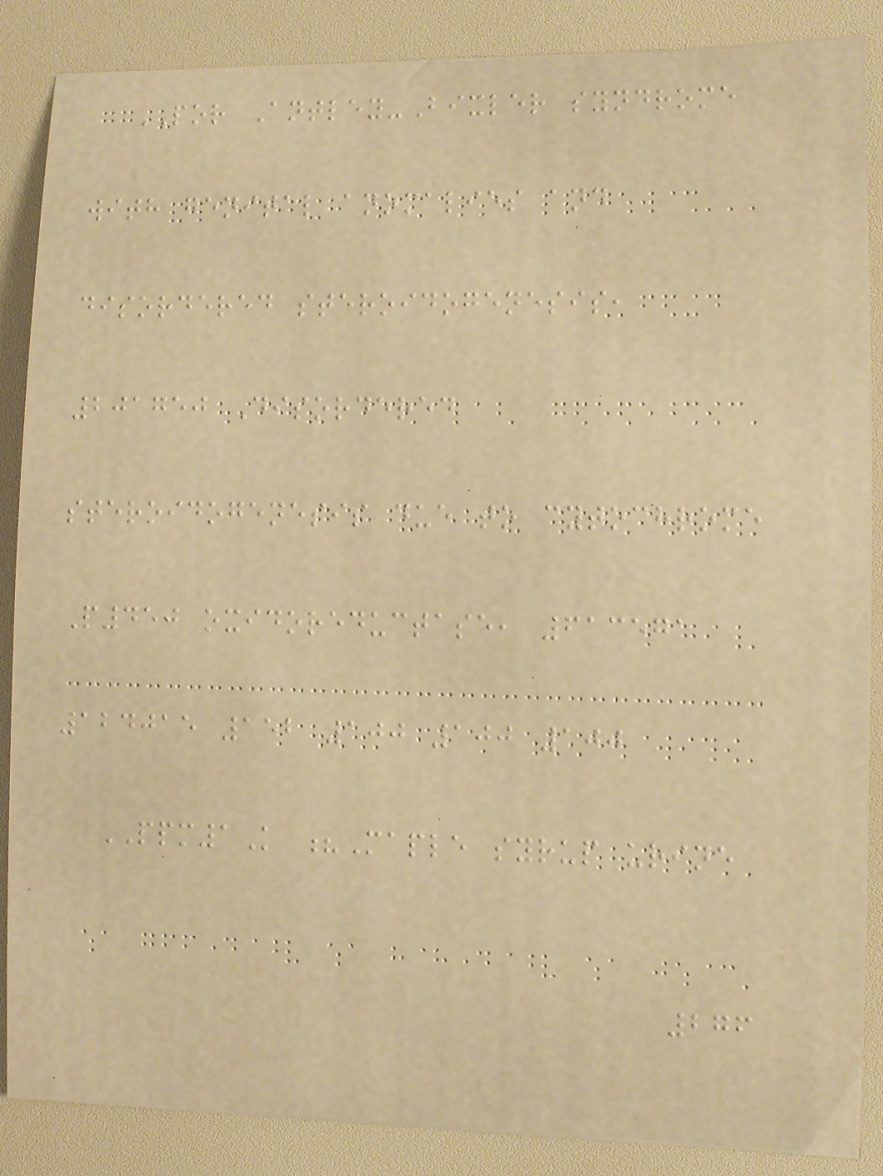POR Antley-Bixler syndrome
with genital anomalies and
disordered steroidogenesis,
201750 Disordered
steroidogenesis due to cytochrome
P450 oxidoreductase, 613571
124015 152 100 100 100
PPM1K ?Maple syrup urine
276
